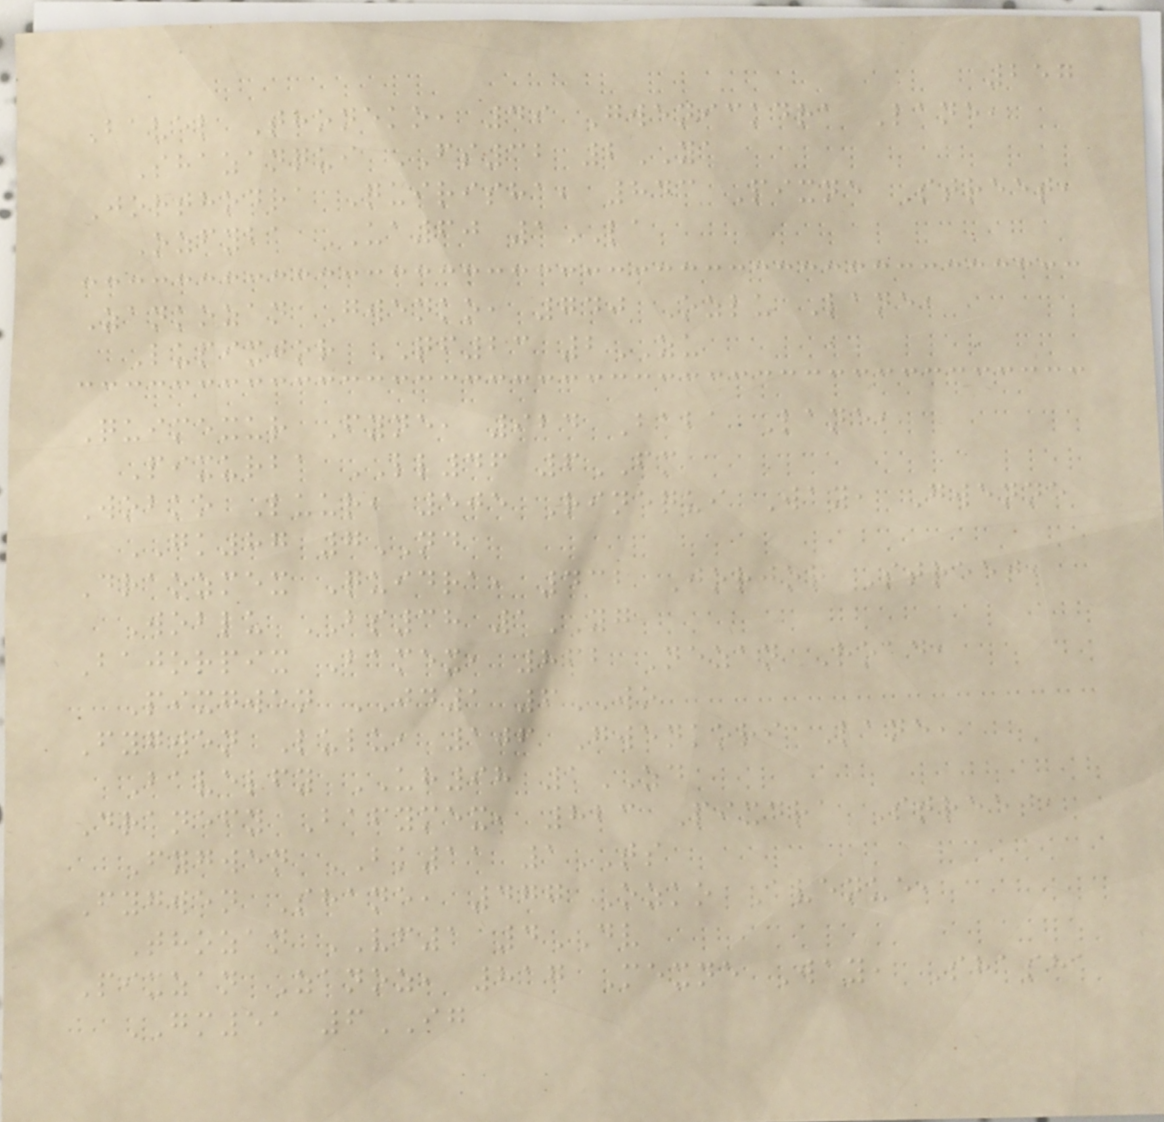257
Bavel Thoneko, 49 Gwenickdra Lane,
Shazanqui FS32 2YA
Jorthodra Quirisha, 843 Pixne Street,
Ozfyba UA60 1LA
Zankozan Gwenko, 740 Ozlu Lane,
Lupixjor QF23 2ZU
Quimexur Fyne, 924 Baba Lane,
Pixurba LL46 6FM
Wobko Luur, 505 Rinequi Way, Gwenne
GK87 7ND
Draozmex Quidra, 432 Jorjor Street,
Woblu BS38 1YG
Bajorpix Bamex, 862 Nezan Road,
Pixgwen JD1 6WO
Fygwen Lulu, 106 Gwenkori Lane,
Bavelfy UH98 1ZD
Dranefy Bafymex, 823 Pixdra Street,
Fygwen BK11 1TS
Fygwen Shane, 477 Ozko Avenue,
Thozan VF1 4DV
Pixzan Zanoz, 817 Mexne Way, Shasha
GM51 6IG
